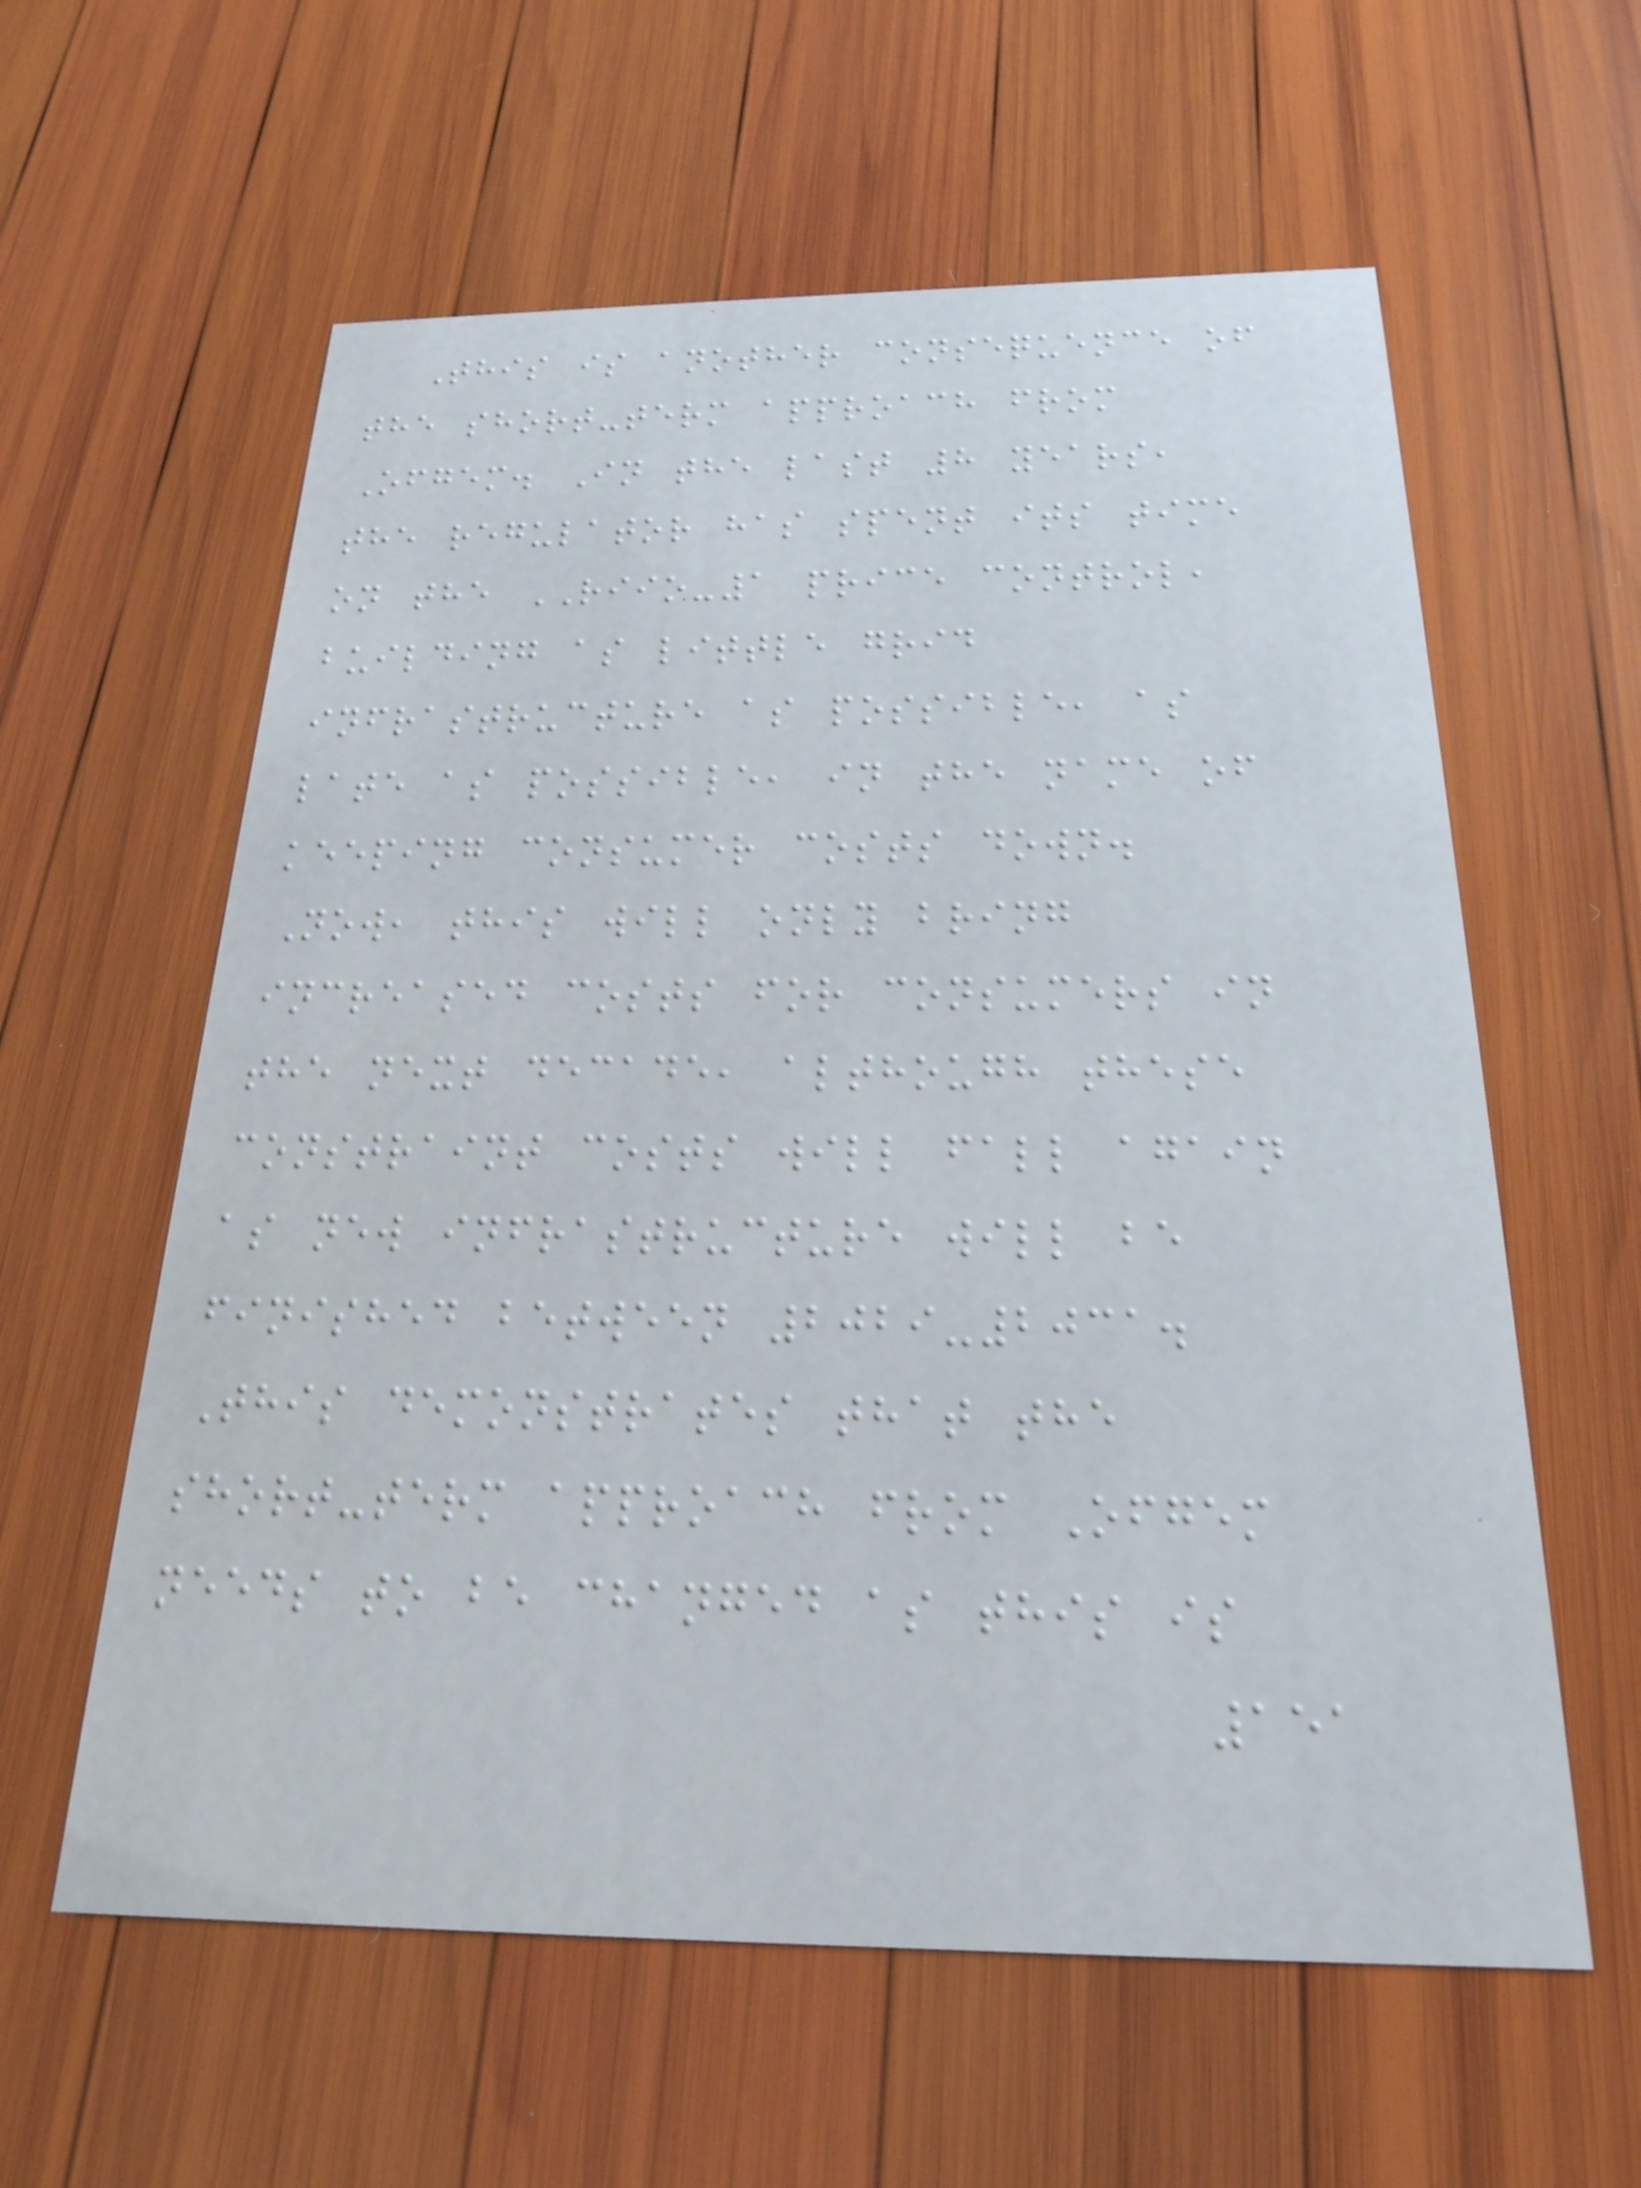This is another consequence of
the short-term approach from
Ofgem. In the last 8 years,
the regulator has spent its time
on the RIIO-1 price control,
building as little grid
infrastructure as possible, as
late as possible, in the name of
keeping consumer costs down.
Now, this will only bring
increased costs for consumers in
the next decade, although these
constraint costs will fall again
as new infrastructure will be
finished between 2029-2031.
This demonstrates that the
short-term approach from Ofgem
needs to be changed as this is
151
